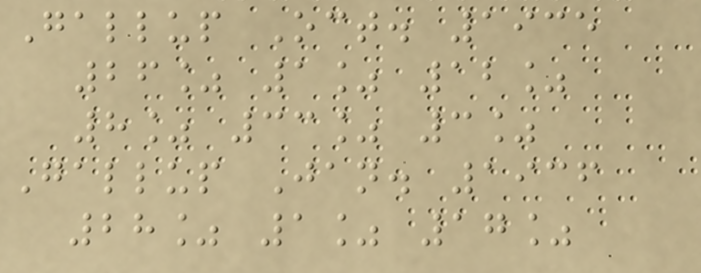Gallup Oct. 1935
26% 1% 12%
8% 33% 3%
Gallup Jan. 1936
28% 1% 17%
